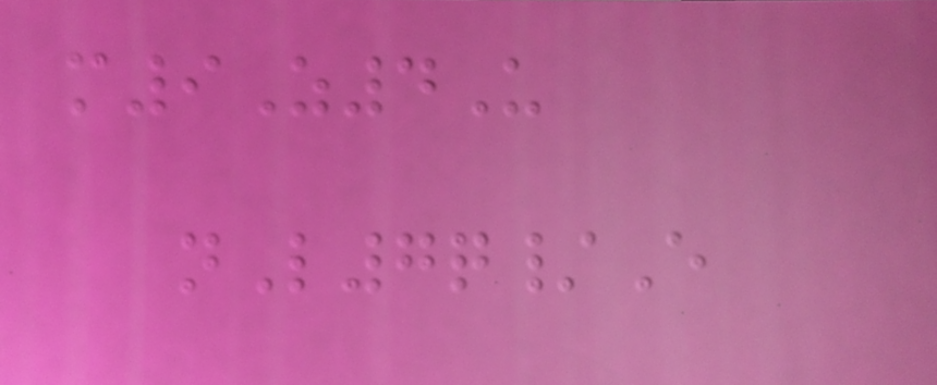m9Z4U
nL7q/E
